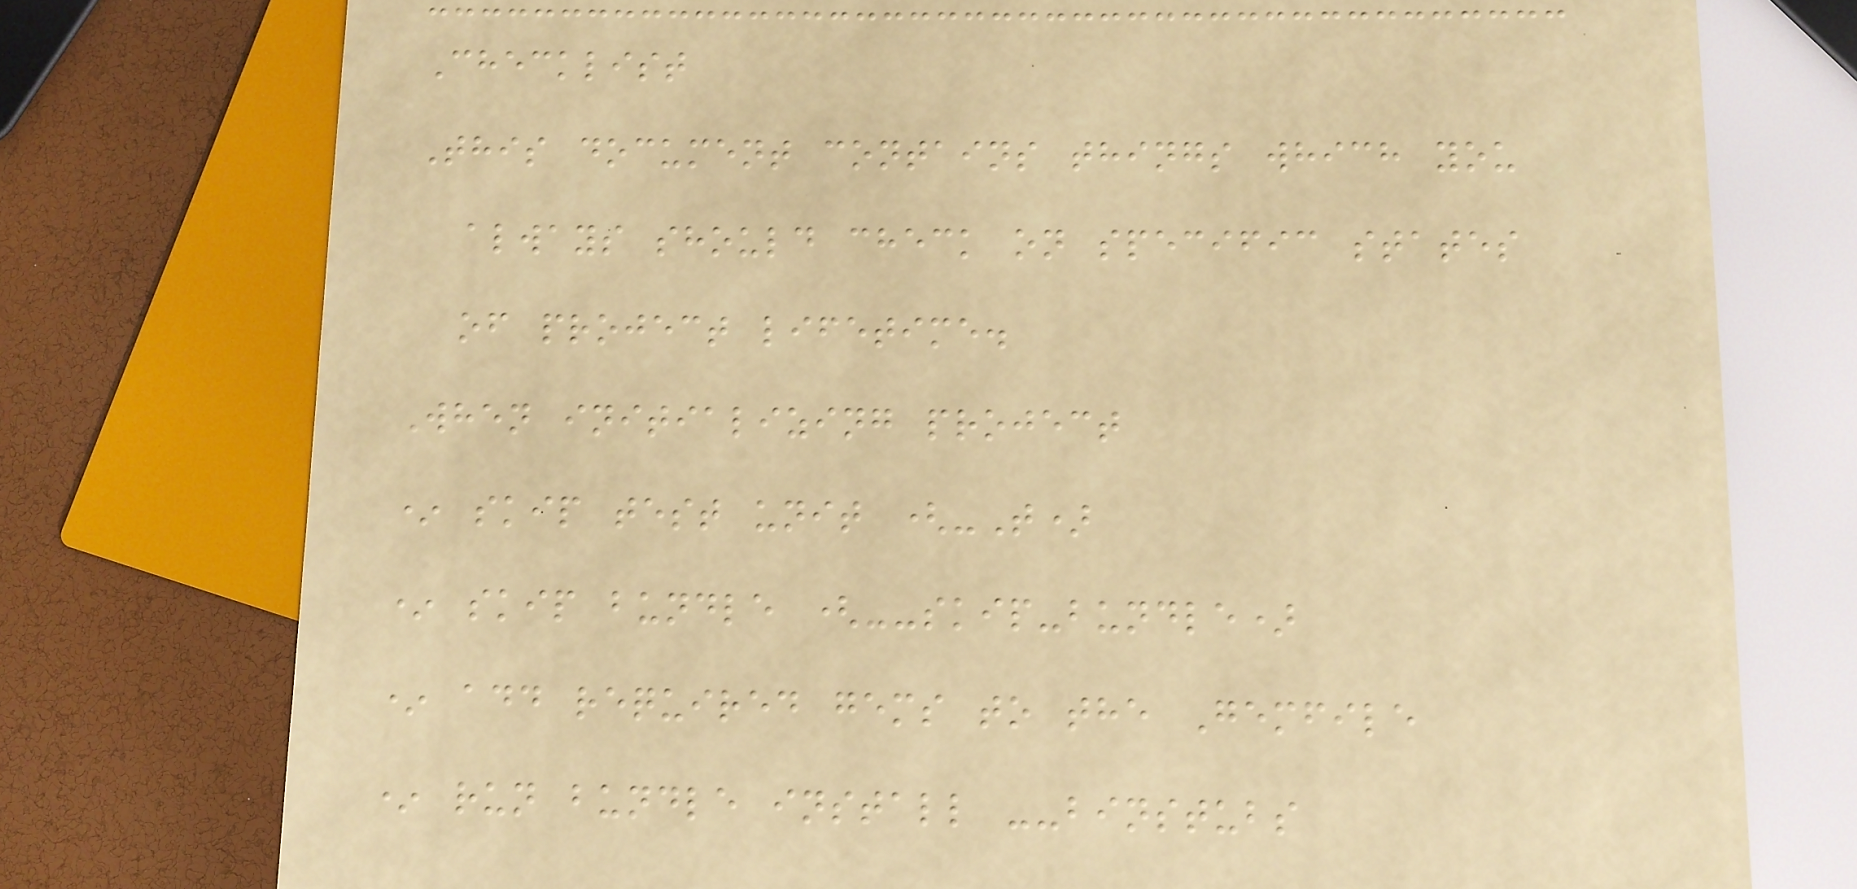Checklist
This document contains things which you
always should check on specific states
of project lifetime.
When initializing project
* skip test unit (-T)
* skip bundle (--skip-bundle)
* add required gems to the Gemfile
* run bundle install --binstubs
